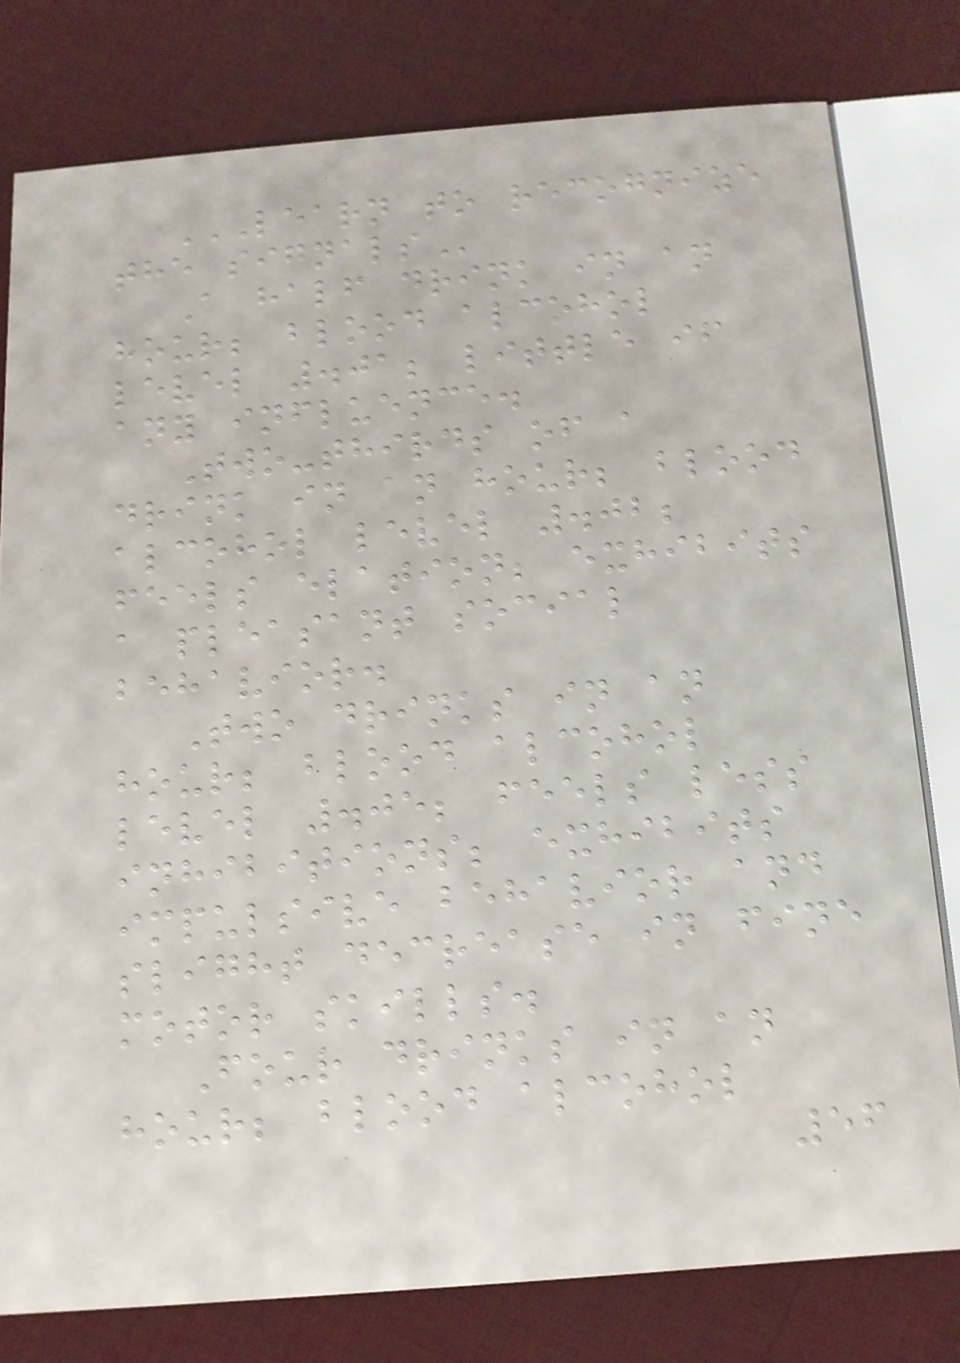LEARN TO RECOGNIZE
THE SIGNALS
A half drink in an
hour; blood alcohol
level .01; little if
any influence.
Two-thirds of a
drink in an hour; blood
alcohol level .02;
feels elation; exhibits
a pleasant social
behavior.
Two drinks in an
hour; blood alcohol
level .05; feels less
inhibitions; exhibits
impulsive behavior and
slight decrease in fine
motor skills.
Four drinks in an
hour; blood alcohol
56
